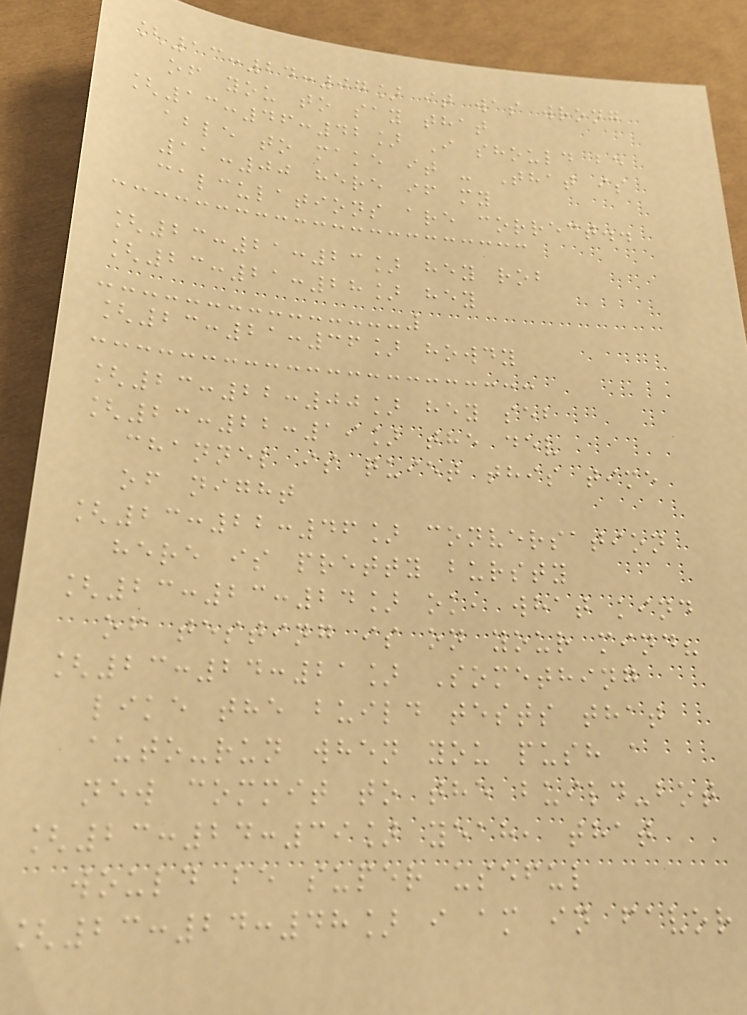[13:24:07] it was wrong
of you to say that
[13:46:42] I should be
able to make it - That is
11:00 here if my
calculations are correct..
[23:21:23] hey rob
[23:21:28] hey
[23:21:36] howdy
[23:22:00] hey seb
[23:22:19] the dev
channel is quiet this time
of night
[23:22:46] conversation
here is pretty bursty
[23:23:24] ok, what kind
of testing is on your mind?
[23:24:21] Something
like the build tests that
auto-run when you push a
new commit to the build-bot
[23:24:39] yeah, that
would be super useful
[23:24:48] i am in favor
